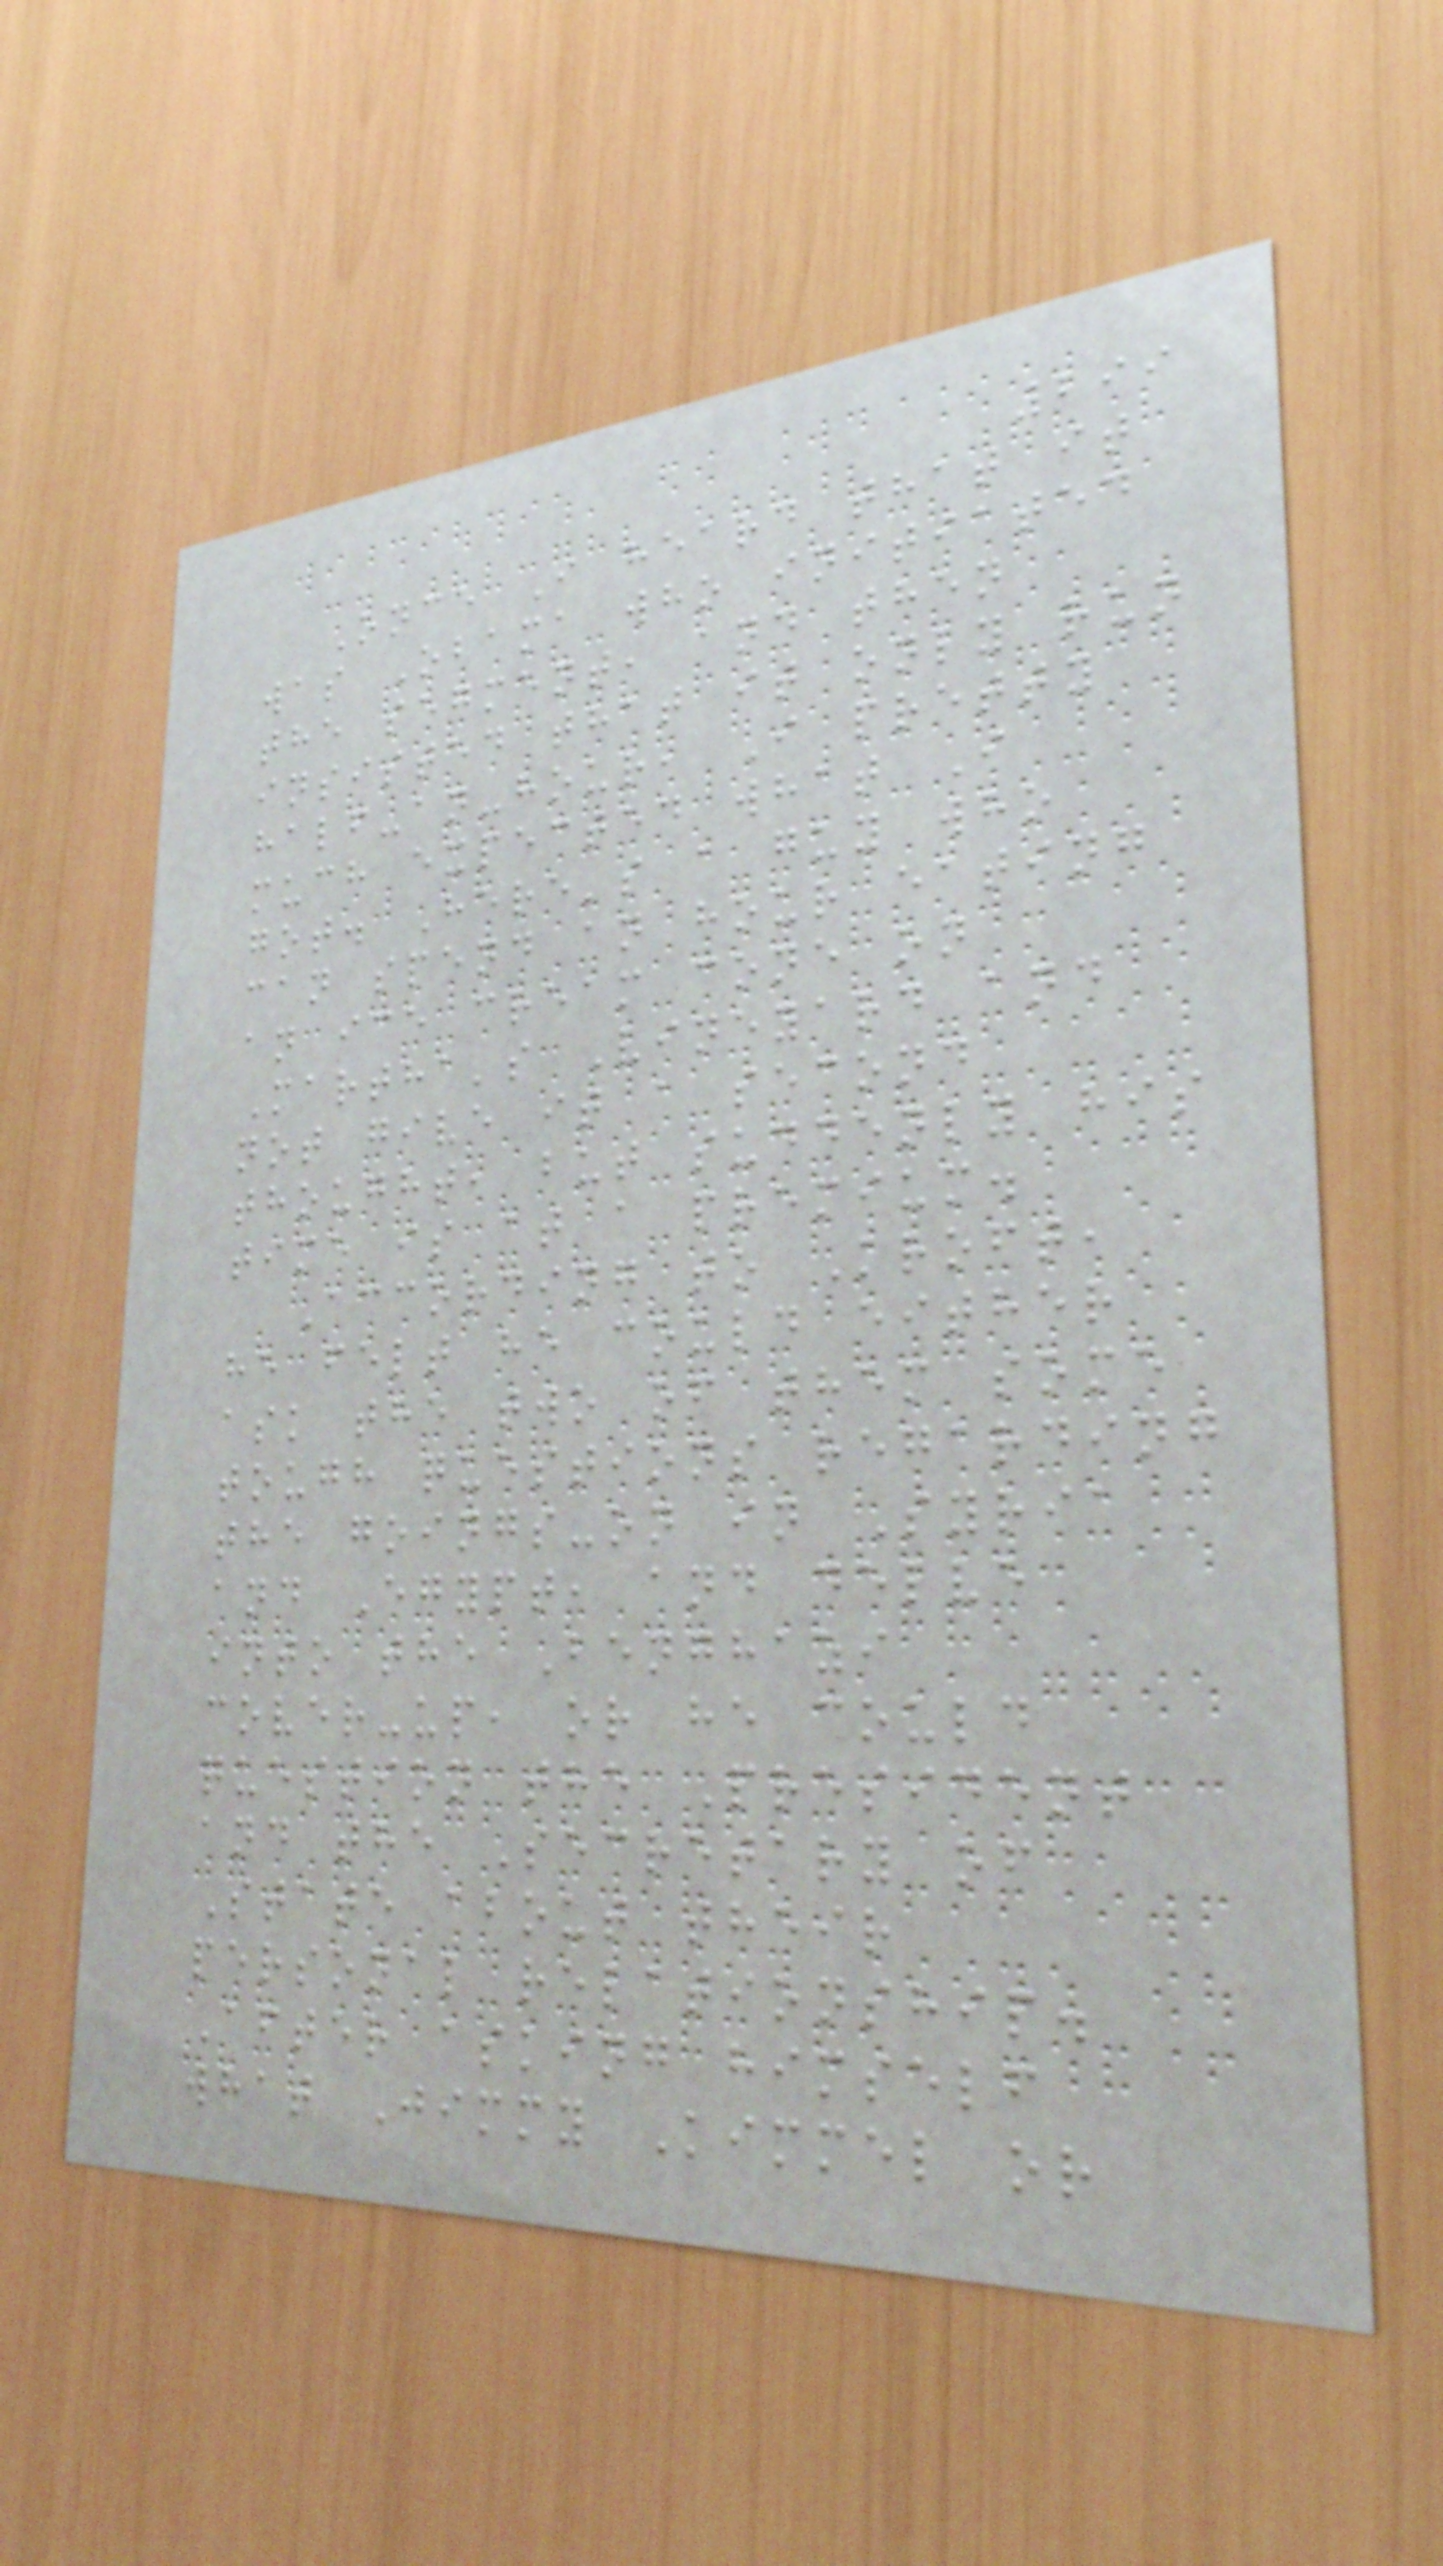299
Once I heard that it
was Obama who initiated
the segment, and then
insisted that it only run
half-an-hour, I pretty
much expected what I
got. Here's a guy who
can spend an hour eating
an ice cream cone on
Martha's Vineyard and
not give it a second
thought, but suddenly his
time is at a premium.
According to Kroft,
he felt he could either
ask the two of them some
tough questions regarding
the goings-on in Syria
and Egypt, and delve
into the Benghazi
cover-up, or he could
question the President
and the Secretary of
State about their
personal relationship.
After asking himself
what Jimmy Kimmel or
